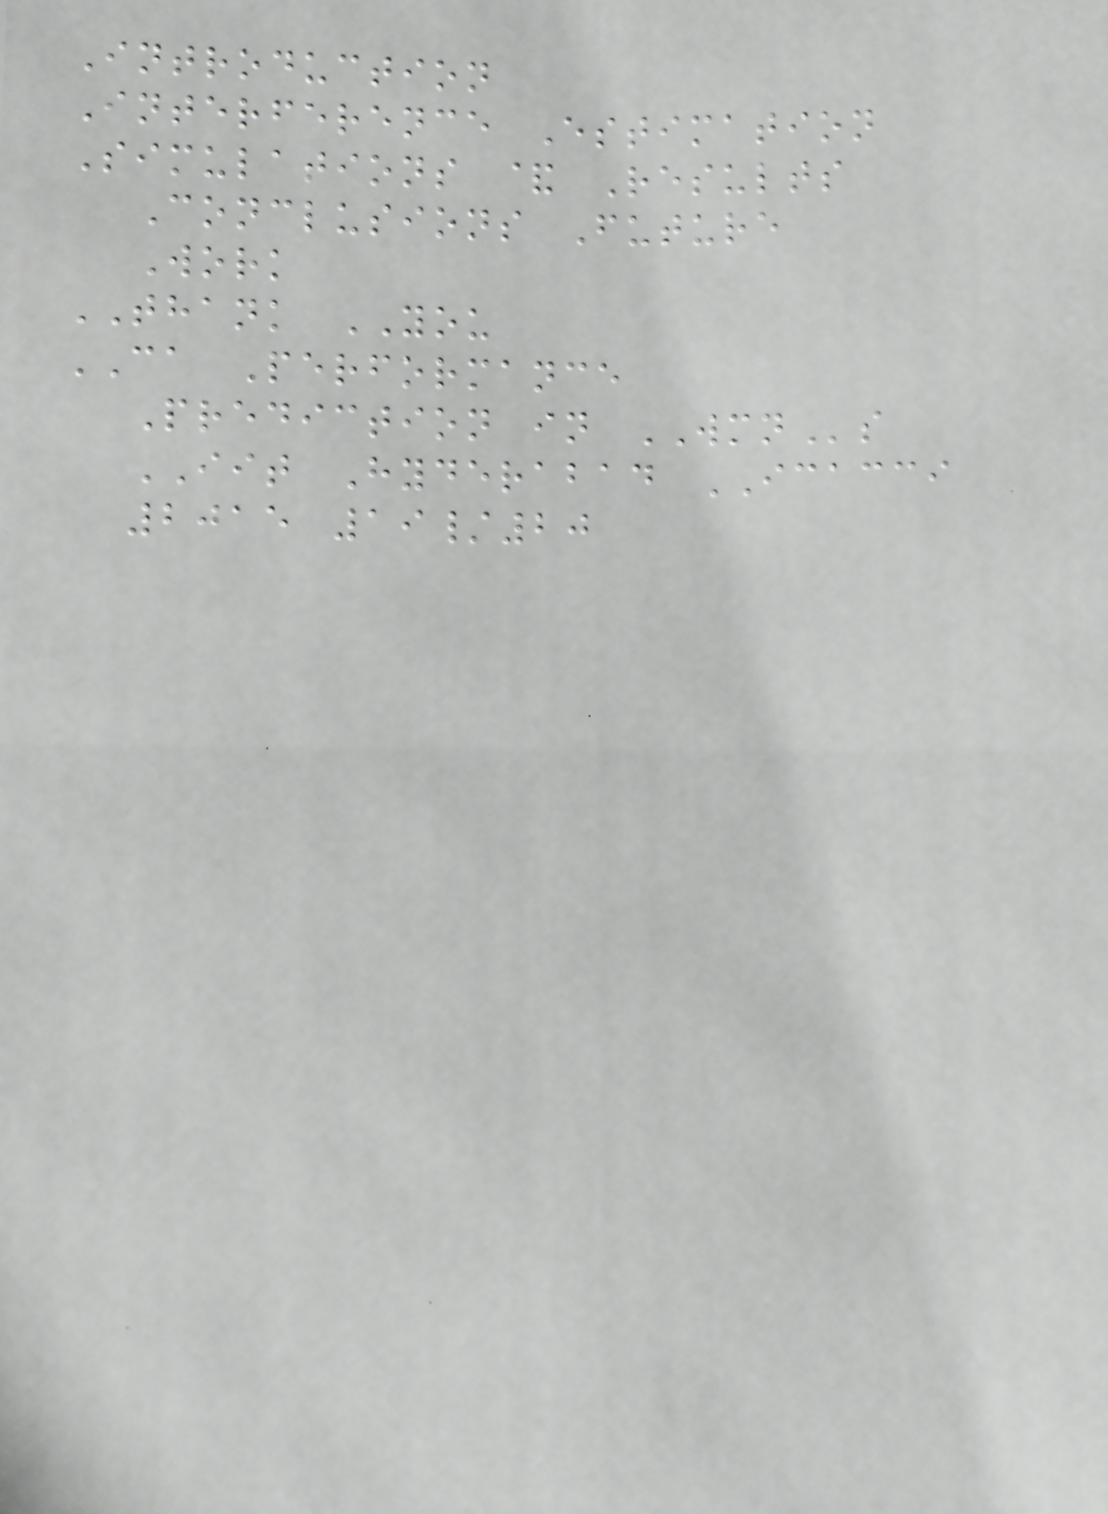Introduction
Interference Estimation
Simulations & Results
Conclusions Future
Work
THANK YOU
CA Performance
Prediction in WMNs
IIT Hyderabad ICACCI
2015 19/20
